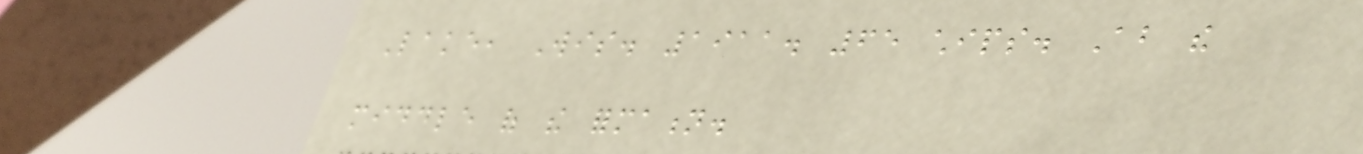Lake, Wis. 1911. 65 chips. About the
middle of the formation.
